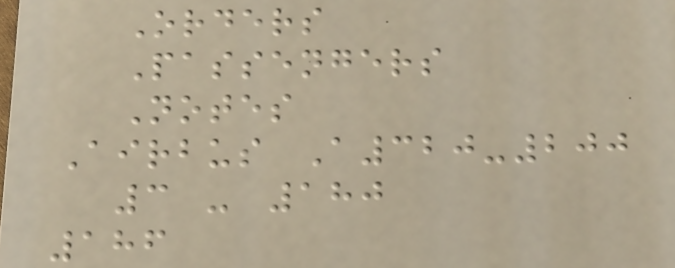Orders
Passengers
Notes
Airbus A320-200
3 - 180
186
